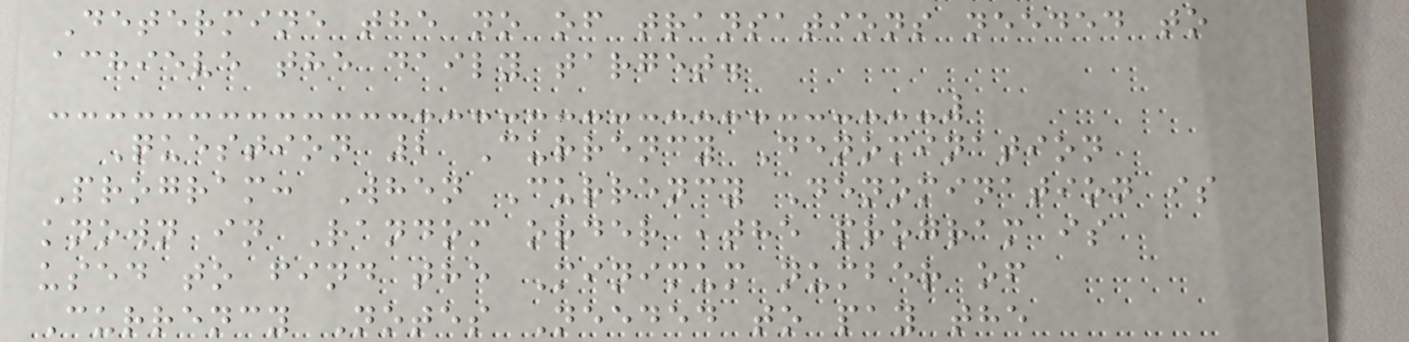Determine the no of transations needed to
achieve the daily target.
Question 2 Currency Denomination
Program: When Currency Denomination is
known in Random order ,the program is
used to find the Minimum number of
Currency Notes Needed to pay the
